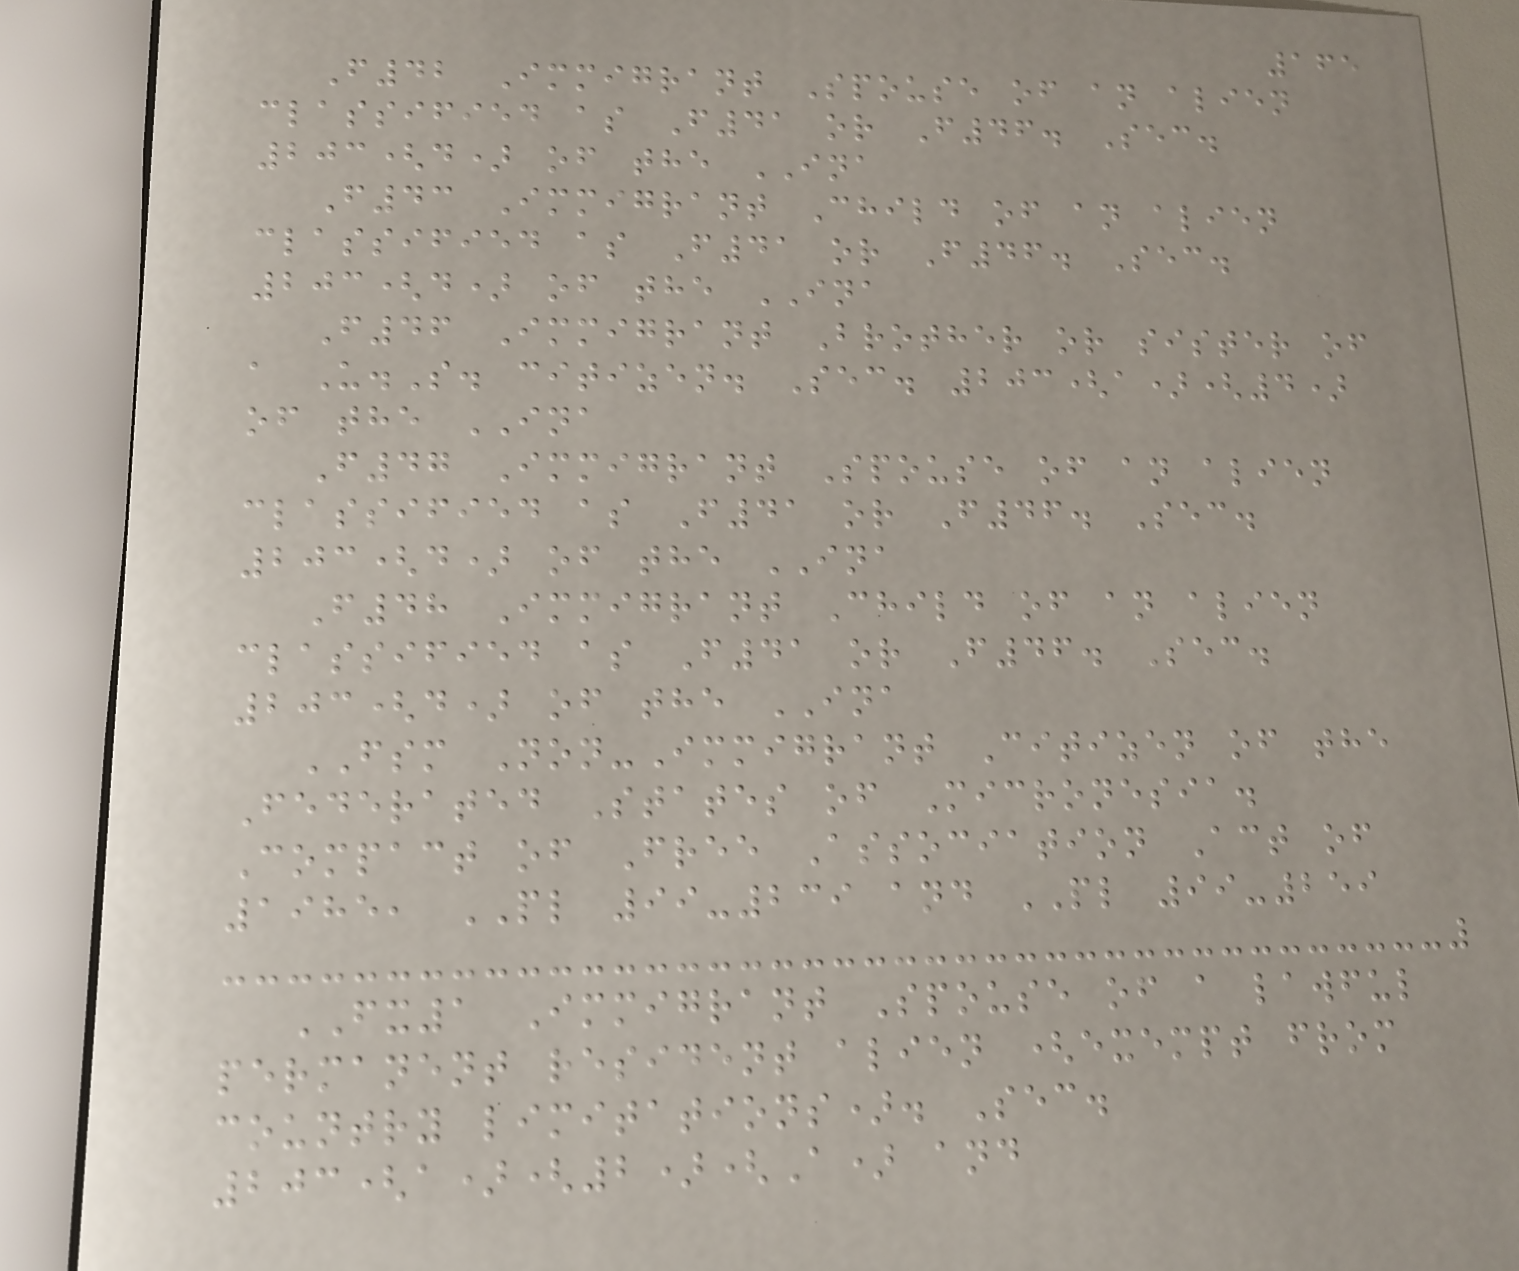165
F42 Immigrant Spouse of an alien
classified as F41 or F46. Sec.
203(d) of the INA
F43 Immigrant Child of an alien
classified as F41 or F46. Sec.
203(d) of the INA
F46 Immigrant Brother or sister of
a U.S. citizen. Sec. 203(a)(4)
of the INA
F47 Immigrant Spouse of an alien
classified as F41 or F46. Sec.
203(d) of the INA
F48 Immigrant Child of an alien
classified as F41 or F46. Sec.
203(d) of the INA
FSM Non-Immigrant Citizen of the
Federated States of Micronesia.
Compact of Free Association Act of
1985, PL 99-239 and PL 99-259
FX1 Immigrant Spouse of a lawful
permanent resident alien (exempt from
country limitations). Sec.
203(a)(2)(A) and
